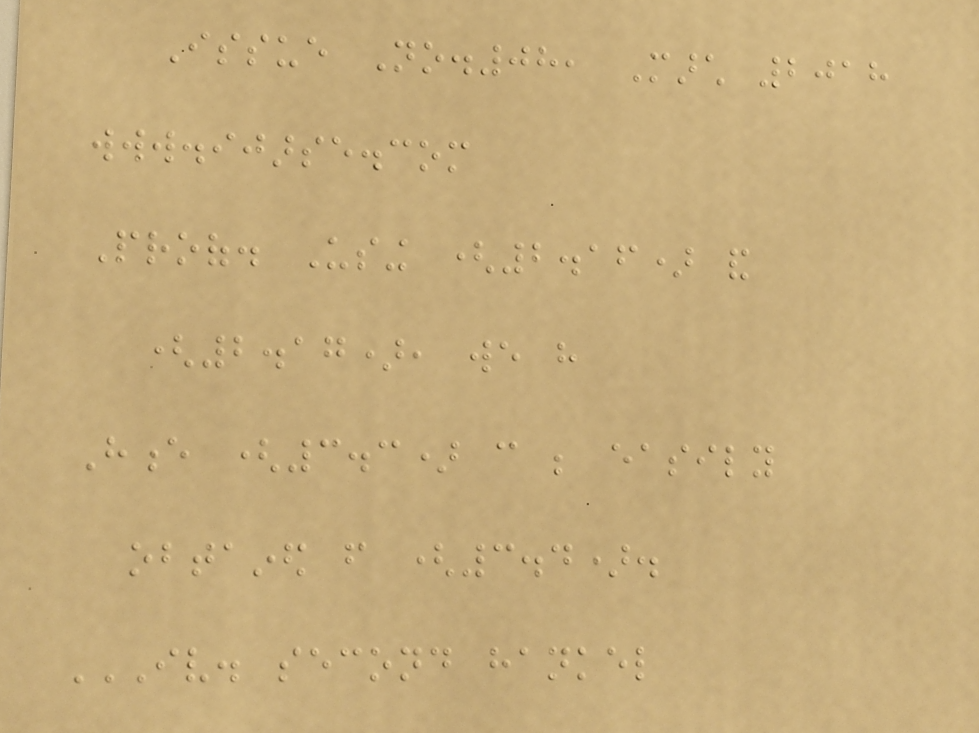Issue No.08, March 2018
www.ijarse.com
Proof. Using (2.16) and
(2.17), we have
Hence (3.3) can be easily
obtained from (3.4).
IV. SECOND HANKEL
